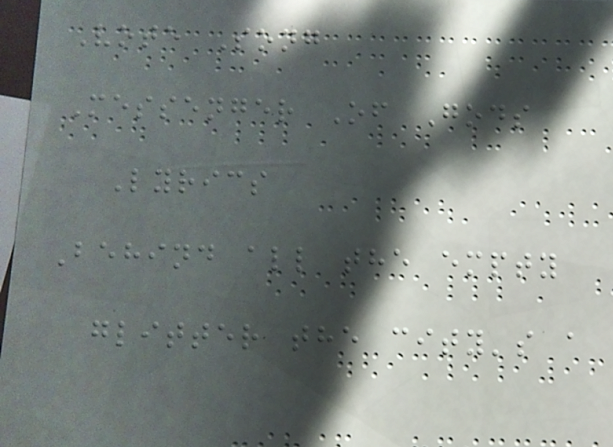Vote Song
Messenger Of Gods
Lyrics
Behind all the empty
glitter the city's a
